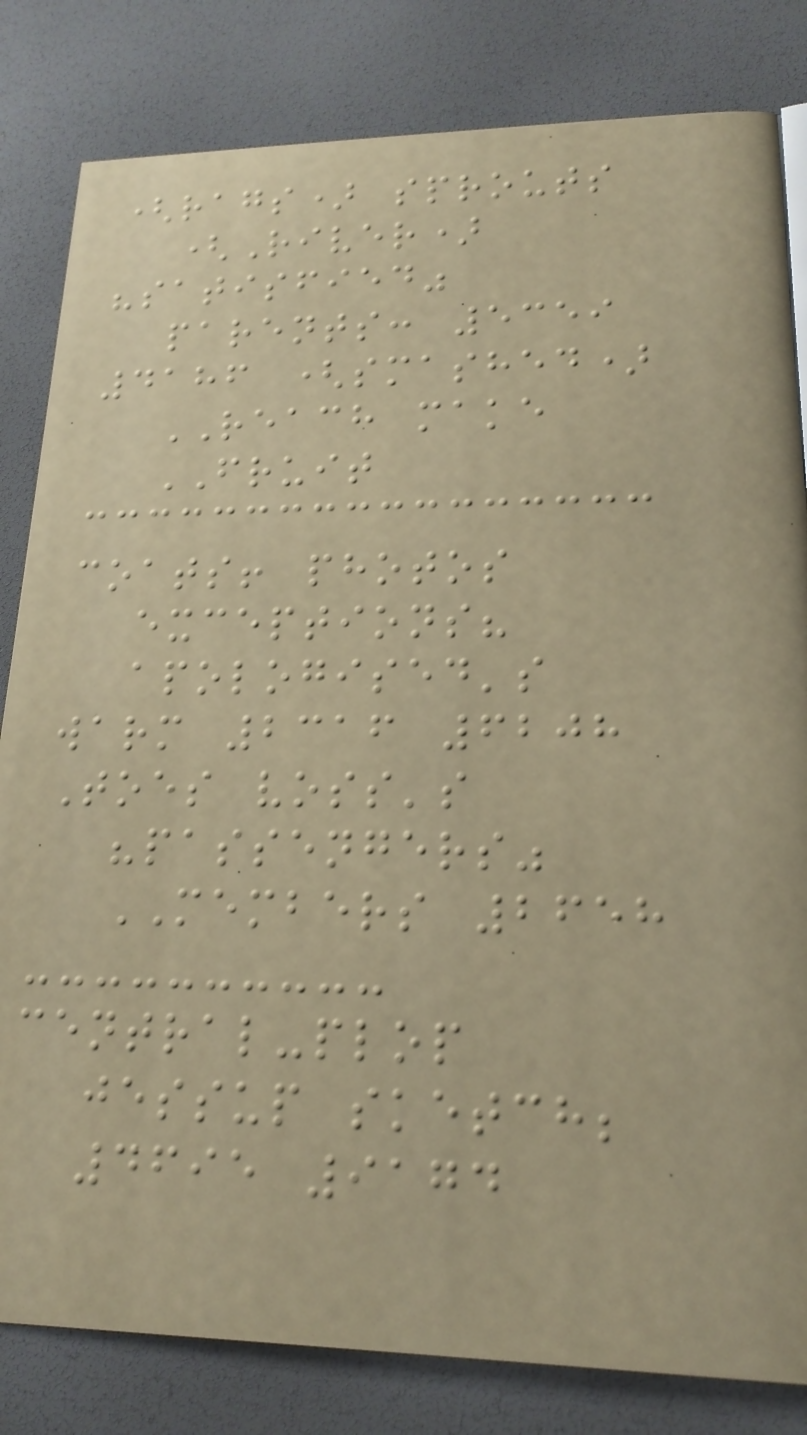(rags) sprouts
(River)
"satisfied"
parents: 5359
4186 (smashed)
REACH make
FRUIT
coats! photos
exceptions?
apologised's
warm 2316 6208
Toes voss's
"passengers"
MEMBERS 2658
central-plop
jessup sketch;
4695 9174
